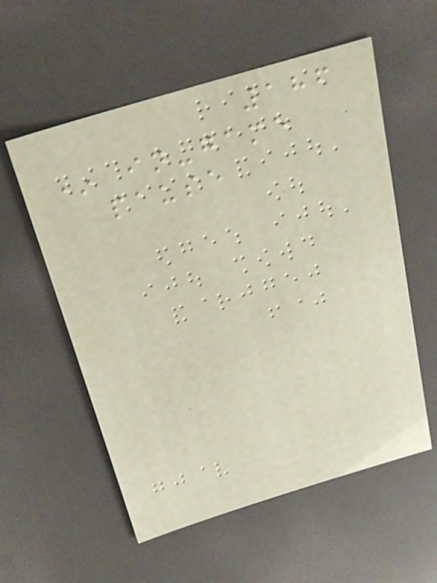186
* in-game
pause
